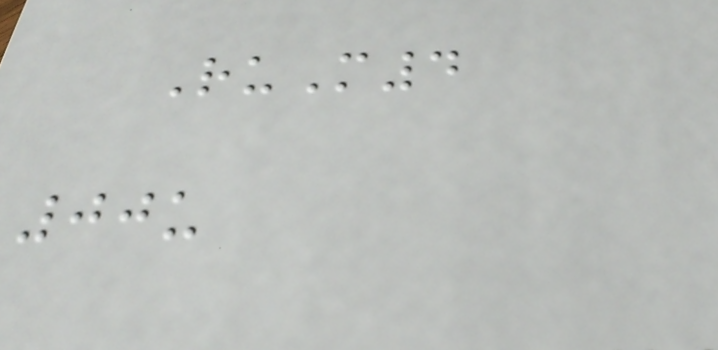RuM4
00u
